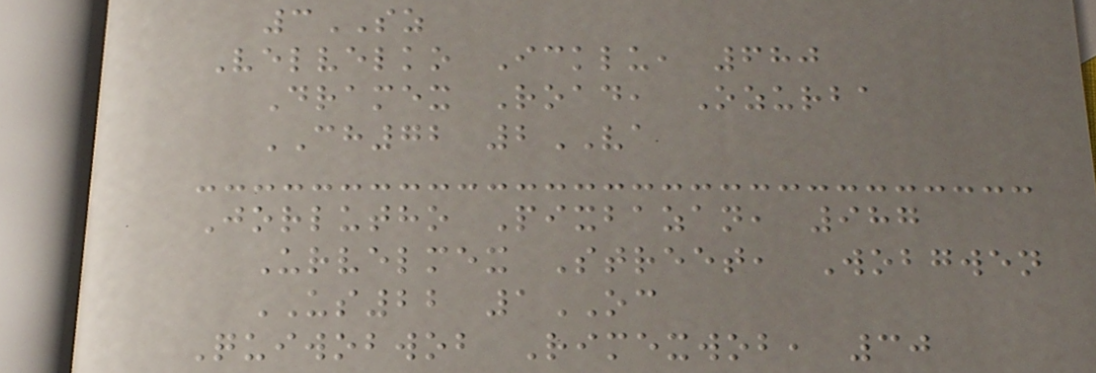3SZ
Velvelko Icklu, 680
Dramex Road, Ozurba
CH72 2VA
Jorlutho Pixbazan, 987
Urvelmex Street, Wobgwen
US22 1OC
Quiwobwob Rimexwob, 30
